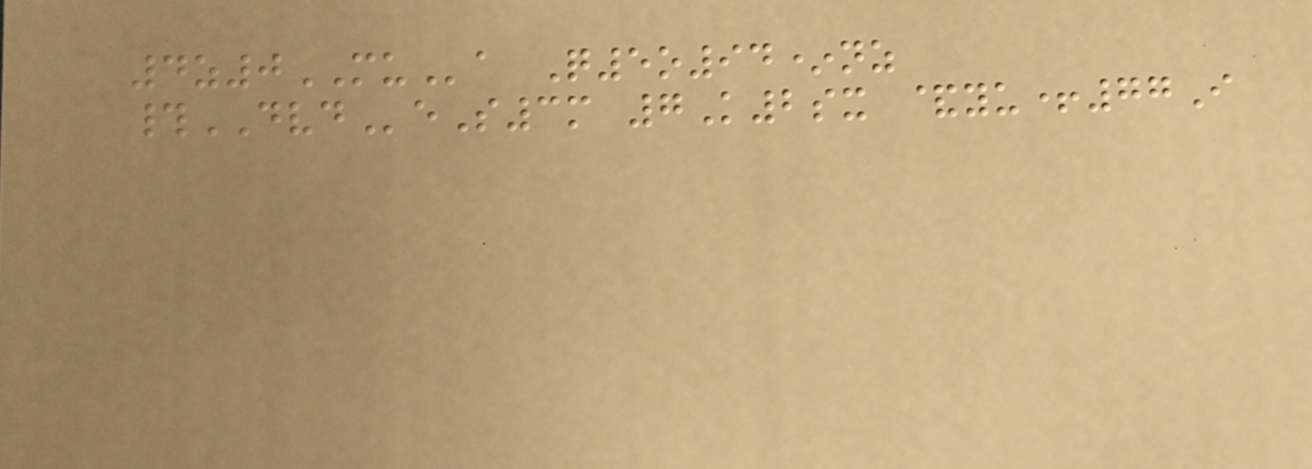4z0MUa Q5o94*nz
#DVDeS3m 7K2sx &yu+77I
